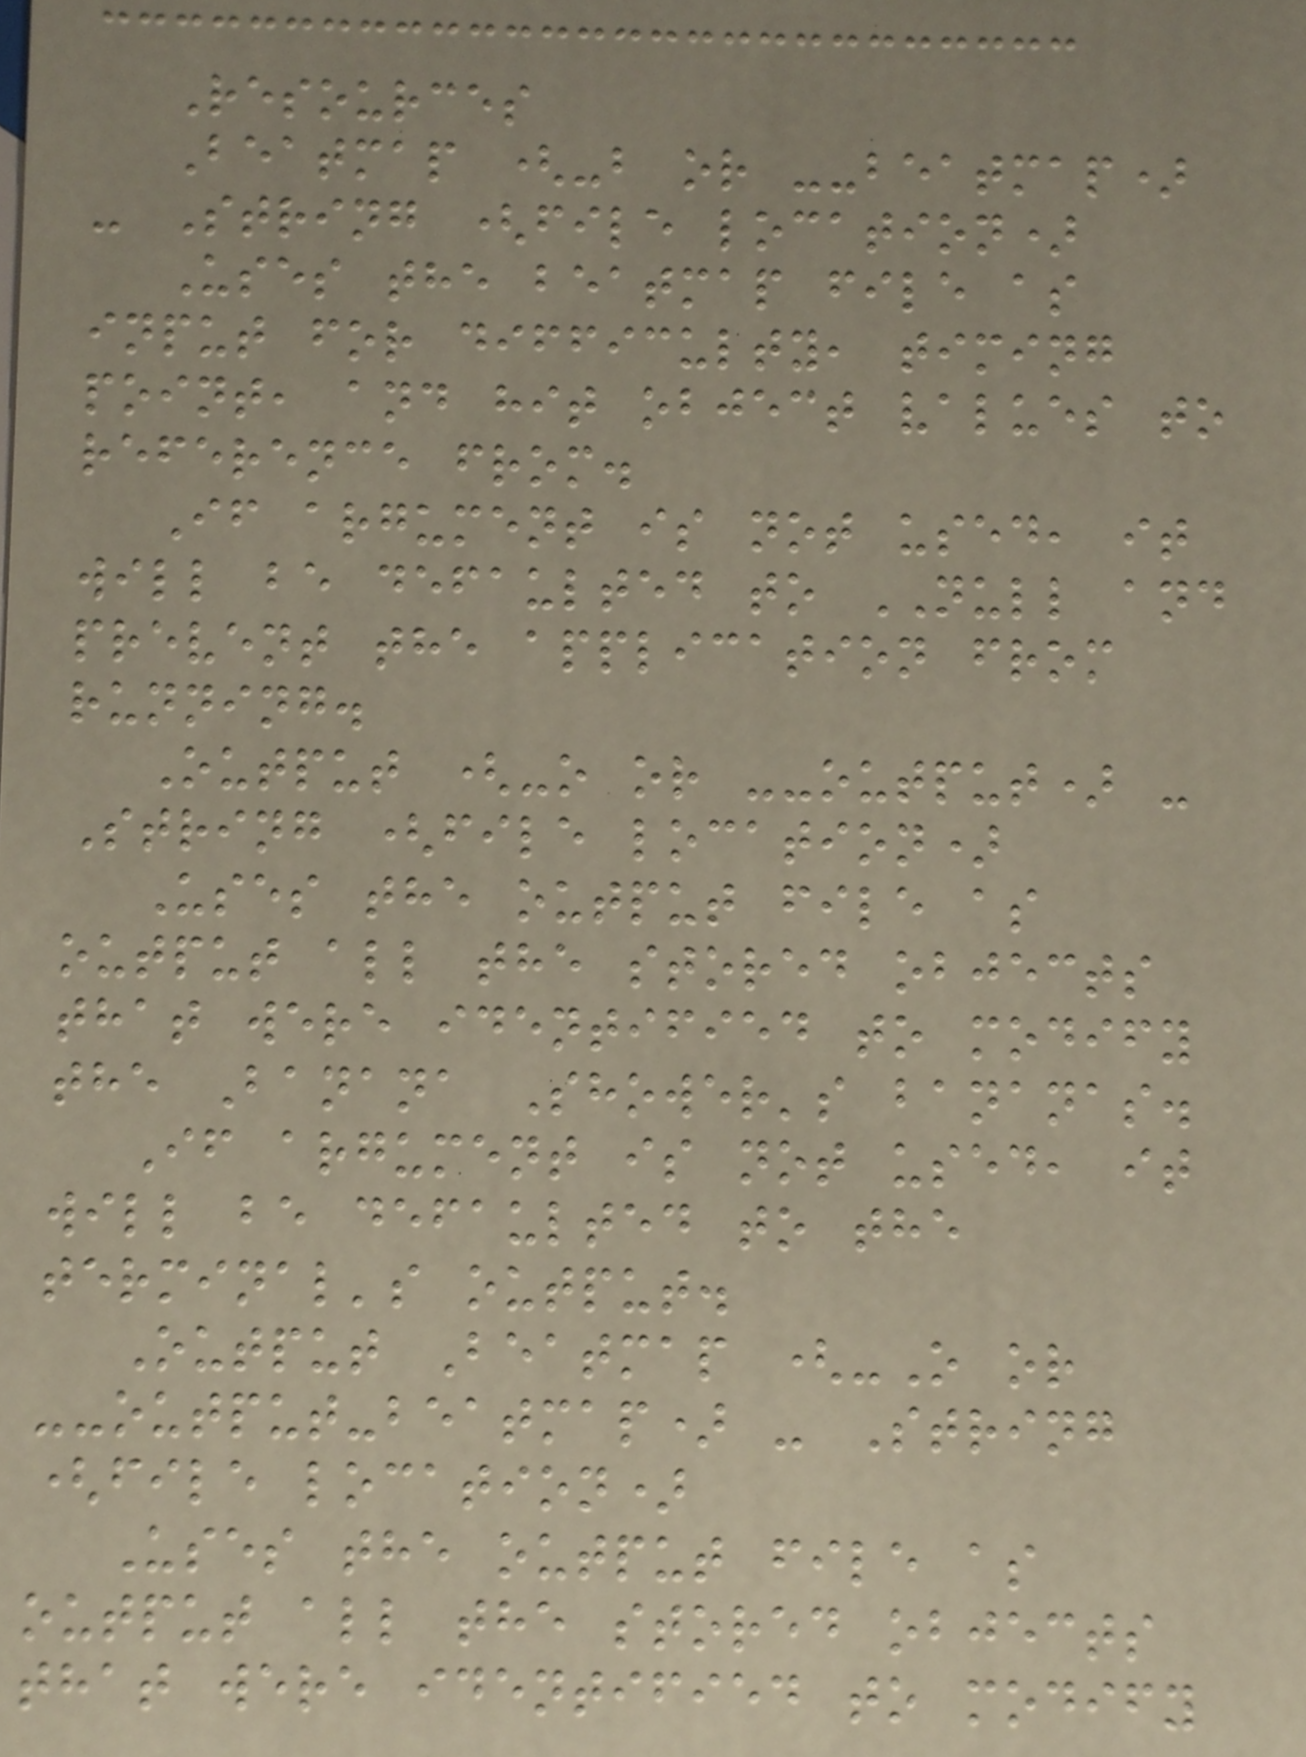Resources
Beatmap (-b or --beatmap)
- String (file location)
Uses the beatmap file as
input for difficulty, timing
point, and hit object values to
reference from.
If argument is not used, it
will be defaulted to NULL and
prevent the application from
running.
Output (-o or --output) -
String (file location)
Uses the output file as
output all the stored objects
that were identified to modify
the Banana Shower's bananas.
If argument is not used, it
will be defaulted to the
terminal's output.
Output Beatmap (-O or
--output-beatmap) - String
(file location)
Uses the output file as
output all the stored objects
that were identified to modify
